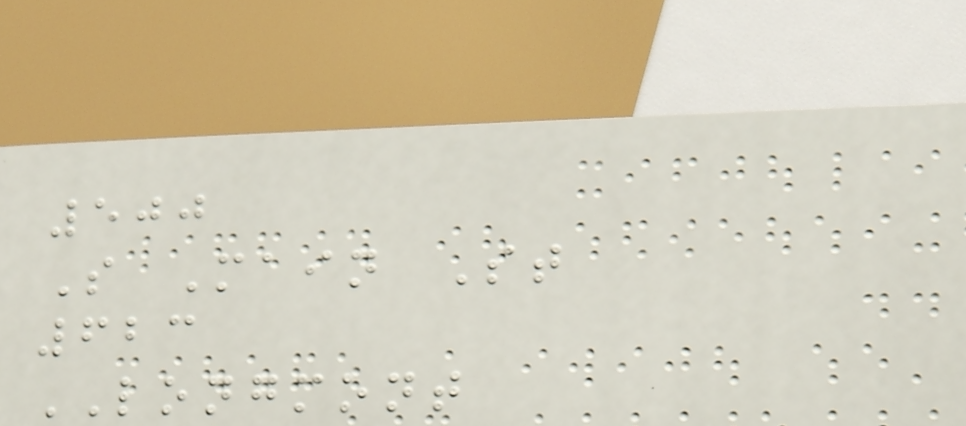500
S Main St
623
LONGMONT
